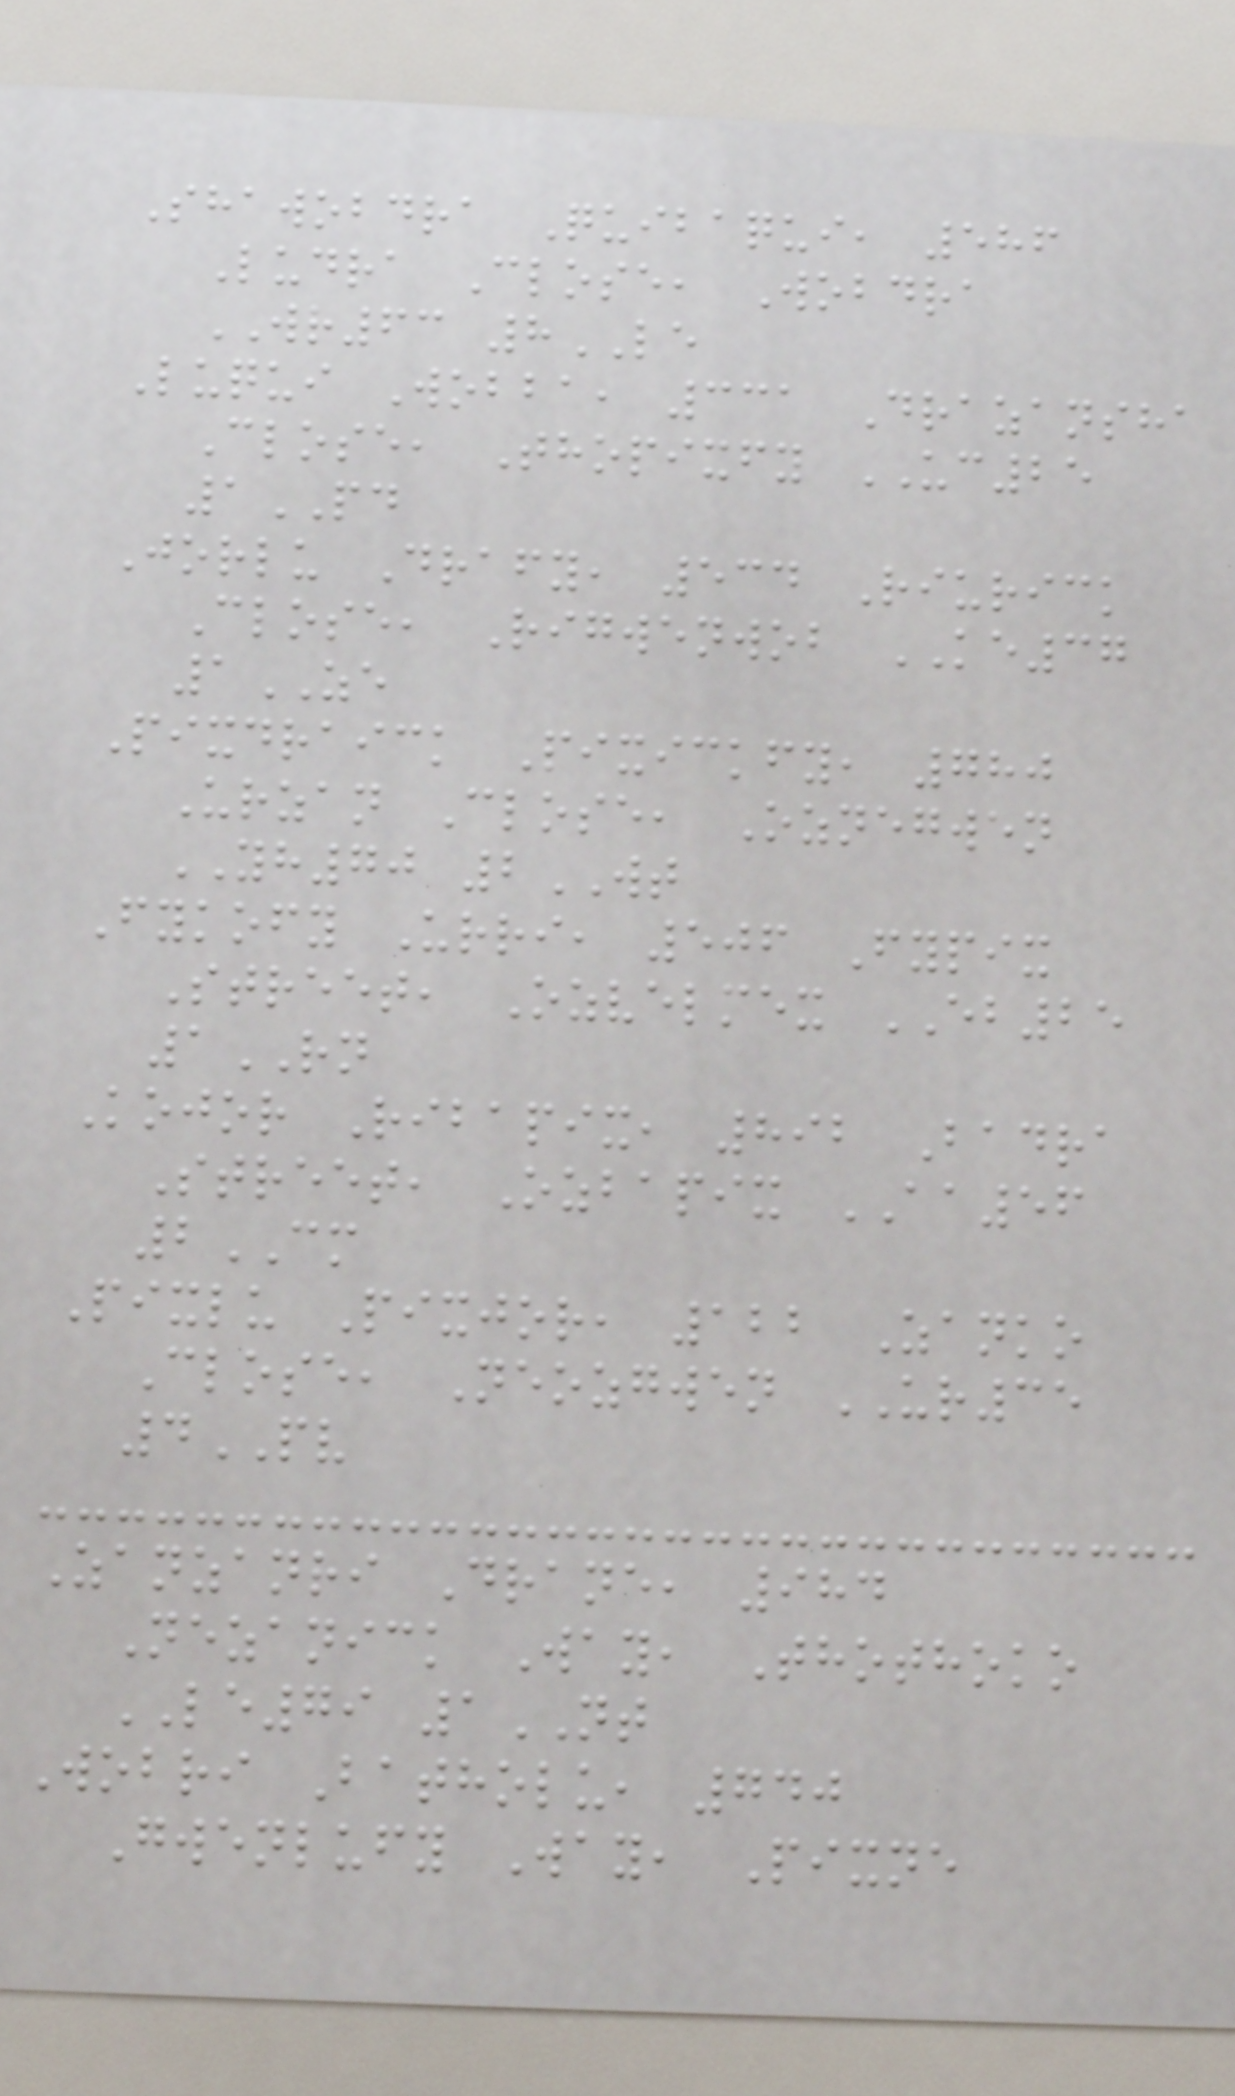Shawobdra Quibaqui, 586
Ludra Close, Wobdra
WR63 8LE
Luqui Wobba, 331 Drazansha
Close, Thopixfy UC25
1PD
Jorlu Drafy, 534 Riurick
Close, Rigwenwob KE37
1ZE
Pixdraick Pixickfy, 780
Urzan Close, Oznegwen
YH70 2WT
Fykofy Urri, 506 Fypix
Street, Ozvelmex EB25
1RN
Kojor Ribapix, 892 Badra
Street, Ozbapix AA56
2CM
Pixlu Pixjor, 122 Zanko
Close, Neozgwen UR35
4PV
Zanzanri Drane, 984
Nezanick Way, Thothoko
LE79 1NT
Wobri Batholu, 740
Gwenlufy Way, Pixne
